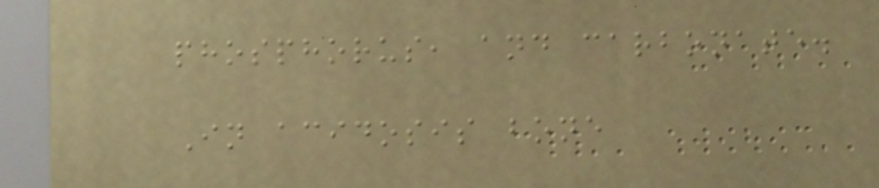phosphorus, and carbonate.
In acidosis bone
